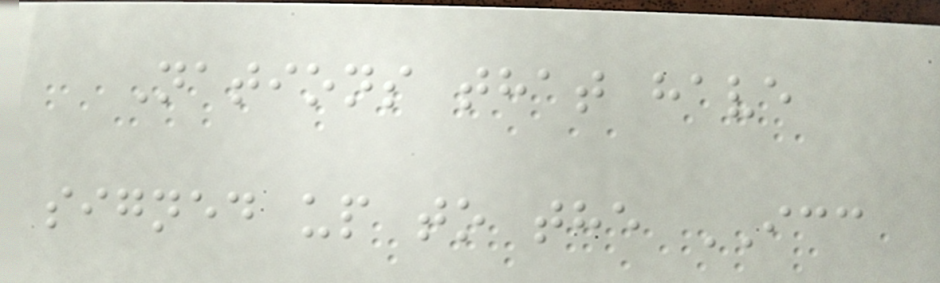Nations that have
signed up to the ICC
